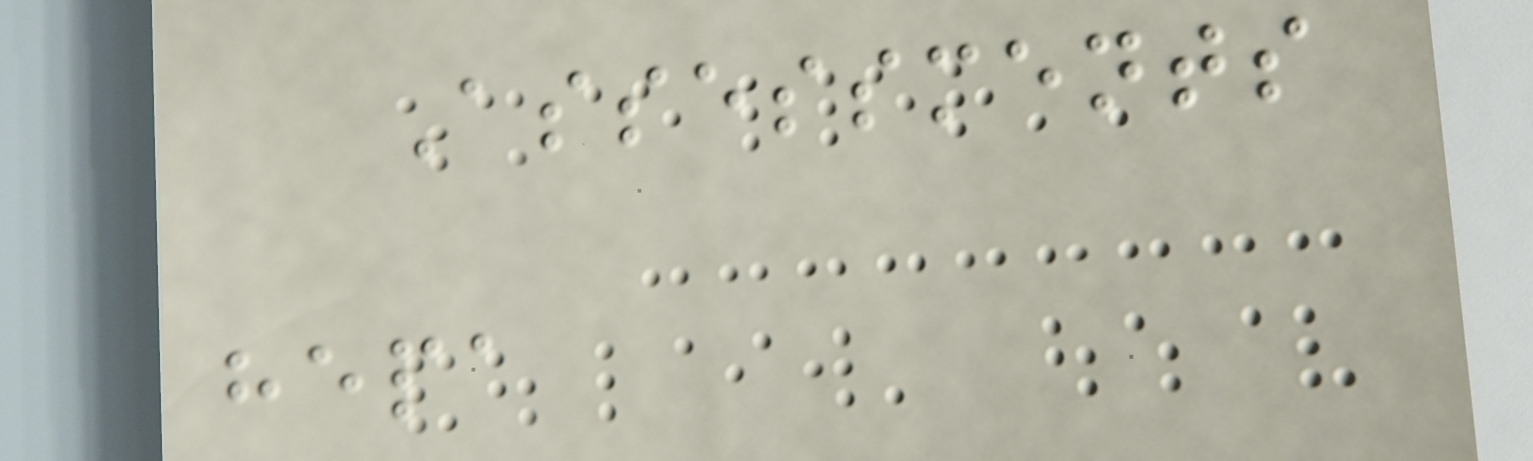Assessments
hepa
